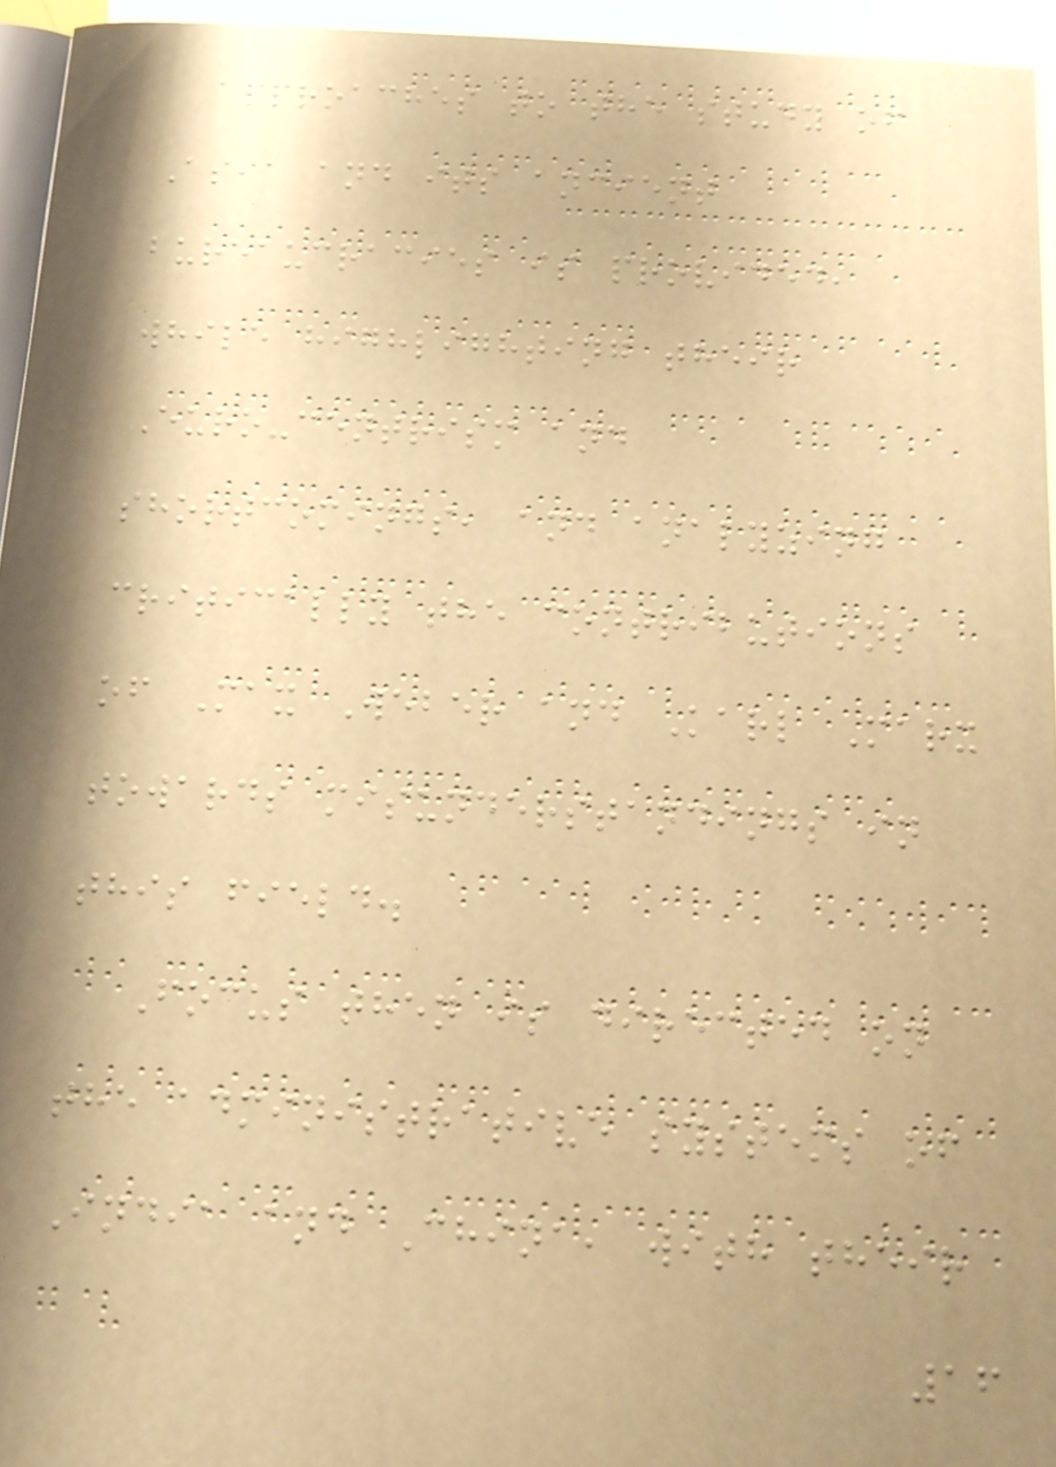approaches to the study of
Asia and its ancient
bureaucracies is provided,
while highlighting their
Euro-centrism and
shortcomings, and analyzing
critically the contributions
of Max Weber and Karl Marx
towards misunderstandings in
this field.
Focus then is directed on
the administrative systems of
India and China, with their
16
